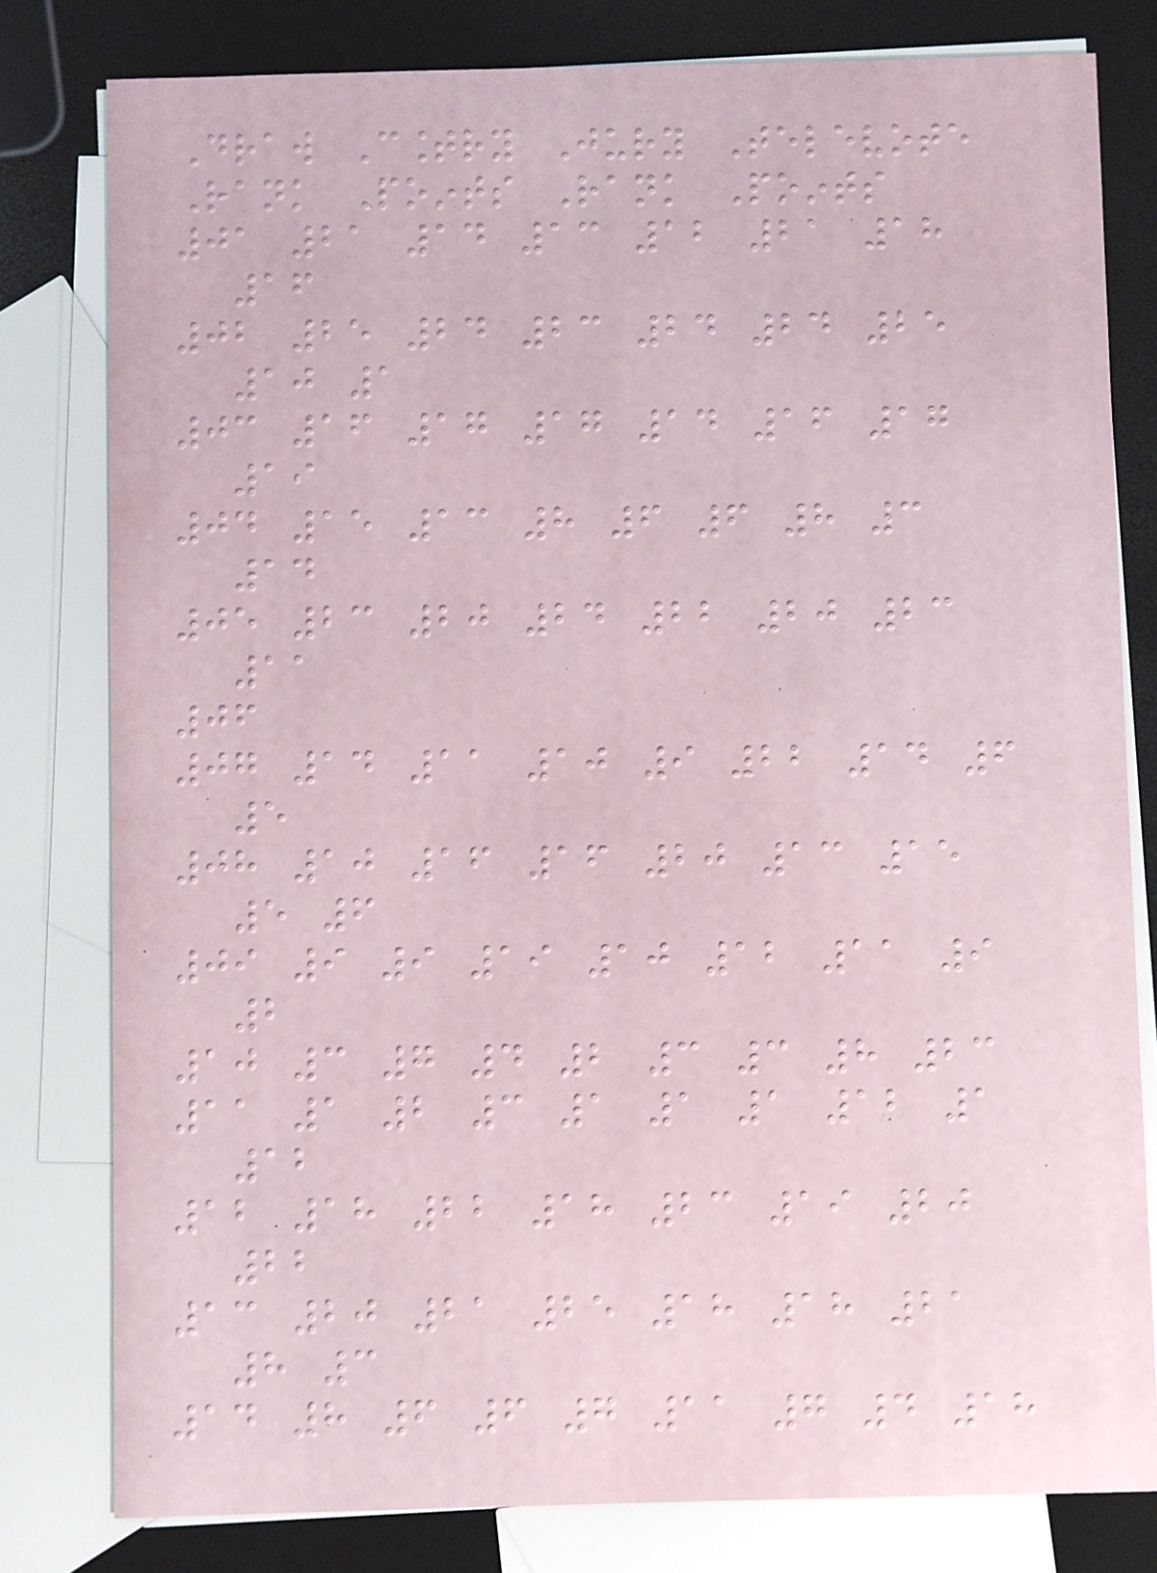Draw Country Jury Televote
Rank Points Rank Points
01 21 14 13 12 21 18
16
02 25 24 23 24 24 25
10 1
03 16 17 17 14 16 17
19
04 15 13 8 6 6 8 3
14
05 23 20 24 22 20 23
11
06
07 14 11 10 9 22 14 6
5
08 10 16 16 20 13 15
5 6
09 9 9 19 10 12 11 9
2
10 3 7 4 2 3 3 8 23
11 1 2 3 1 1 1 12 1
12
12 18 22 18 23 19 20
22
13 20 21 25 18 18 21
8 3
14 8 6 6 7 11 7 4 18
